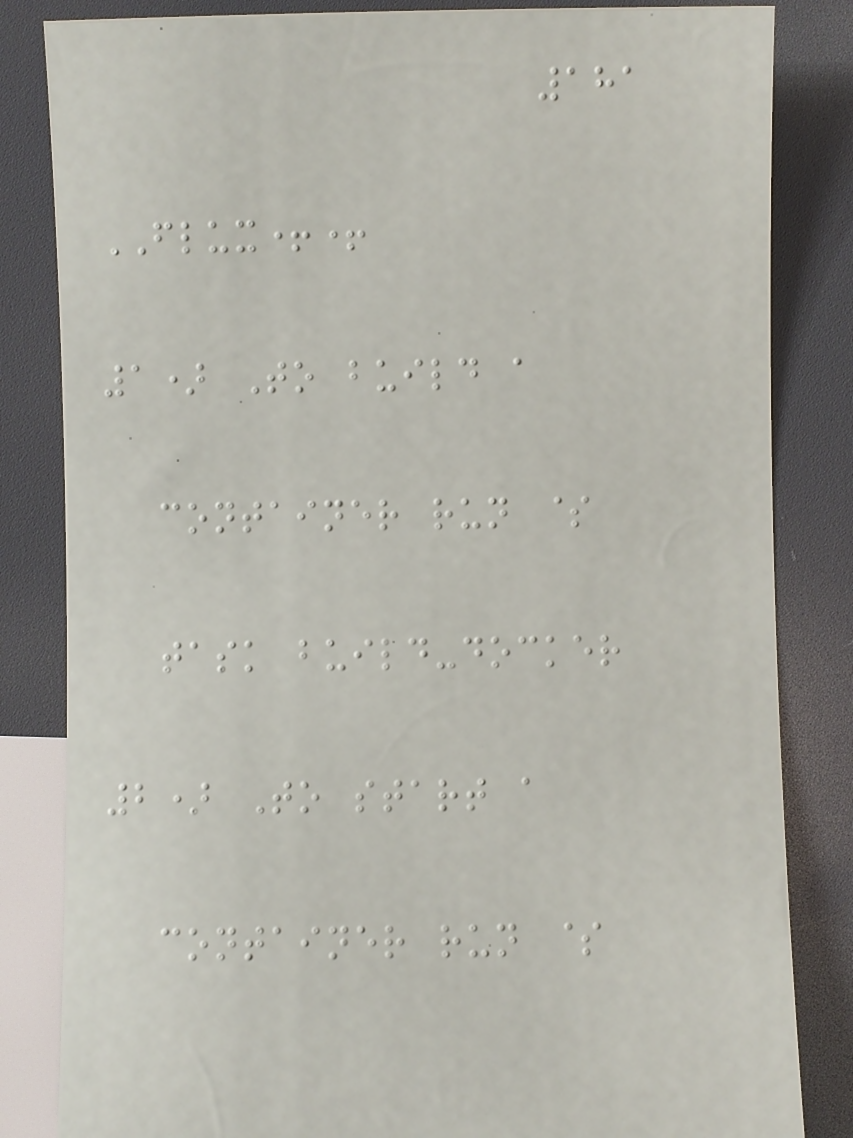181
FLUX++
1) To build a
container run $
task build-docker
2) To start a
container run $
